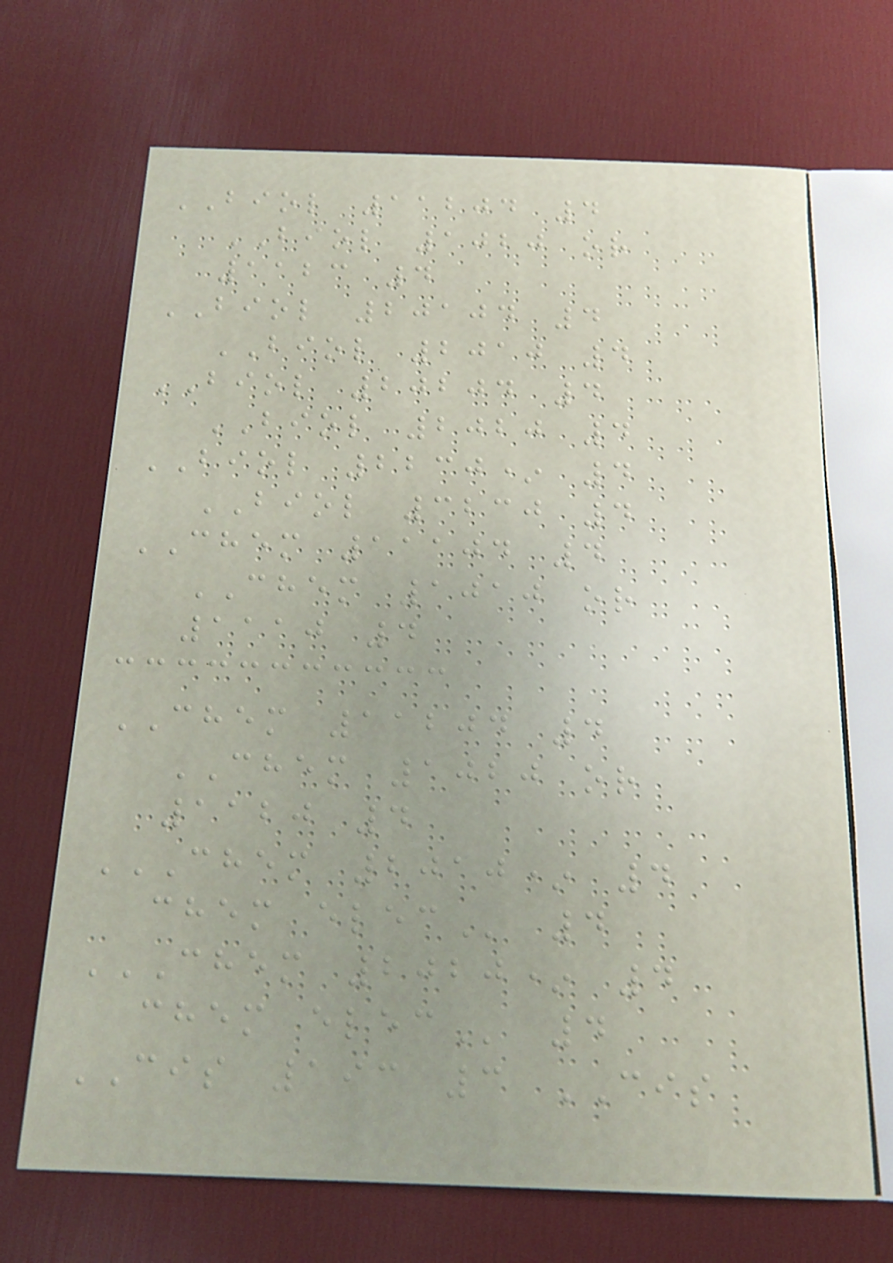BIOL 11204 4
BIOL 1020 or
1123 4
BIOL 20104 4
BIOL 2010 4
BIOL 20204 4
BIOL 2020 4
BIOL 2230* 4
BIOL 3230 4
CHEM 11104 4
CHEM 1010 or
1110 4
CHEM 11204 4
CHEM 1020 or
1120 4
CHEM 2010* 4
CHEM ELEC 4
CHEM 2020* 4
CHEM ELEC 4
CIS 193 3 CIS
